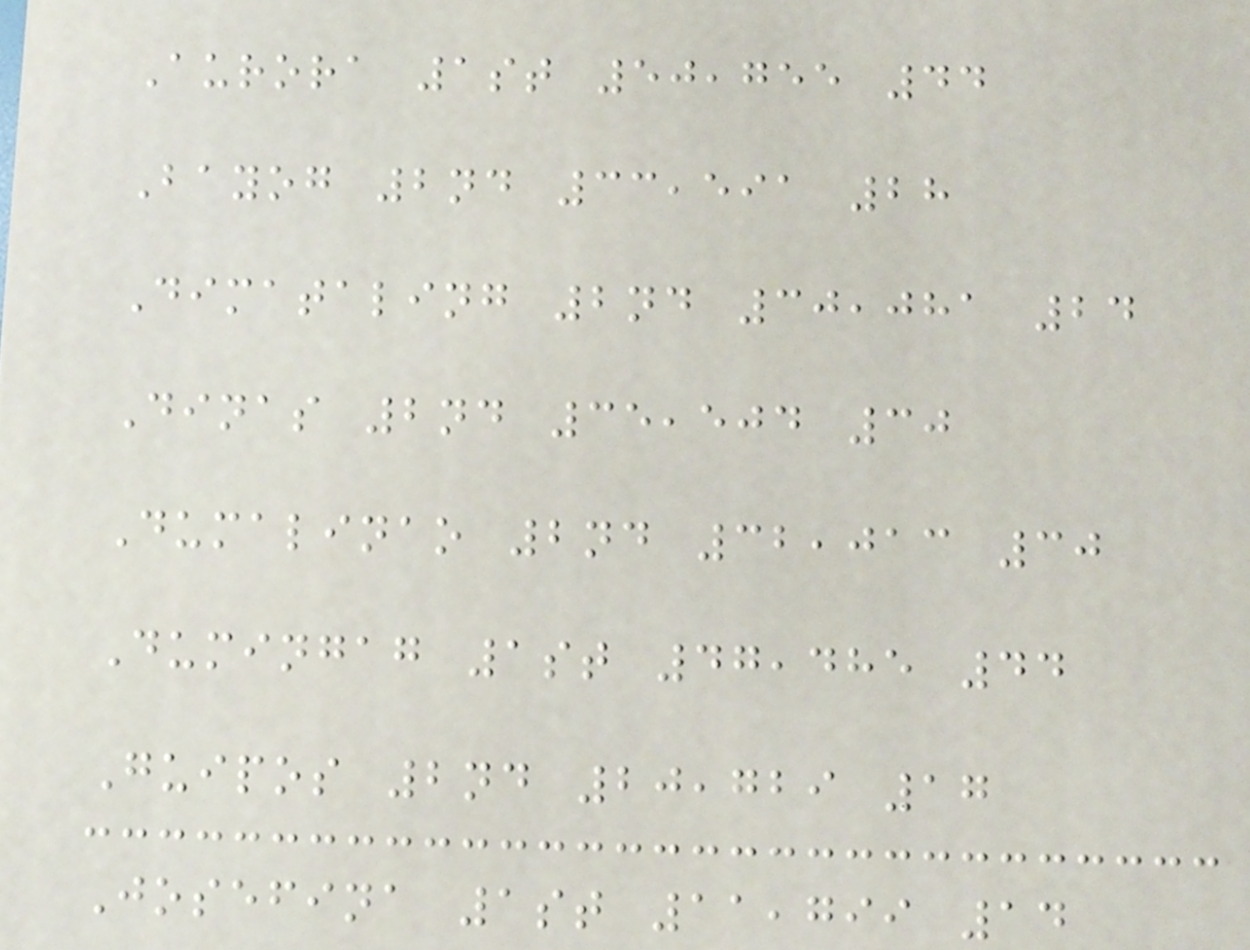Aurora 1st 50,755 44
Bayog 2nd 33,591 28
Dimataling 2nd 30,081 24
Dinas 2nd 35,504 30
Dumalinao 2nd 32,013 30
Dumingag 1st 47,485 44
Guipos 2nd 20,729 17
Josefina 1st 11,799 14
